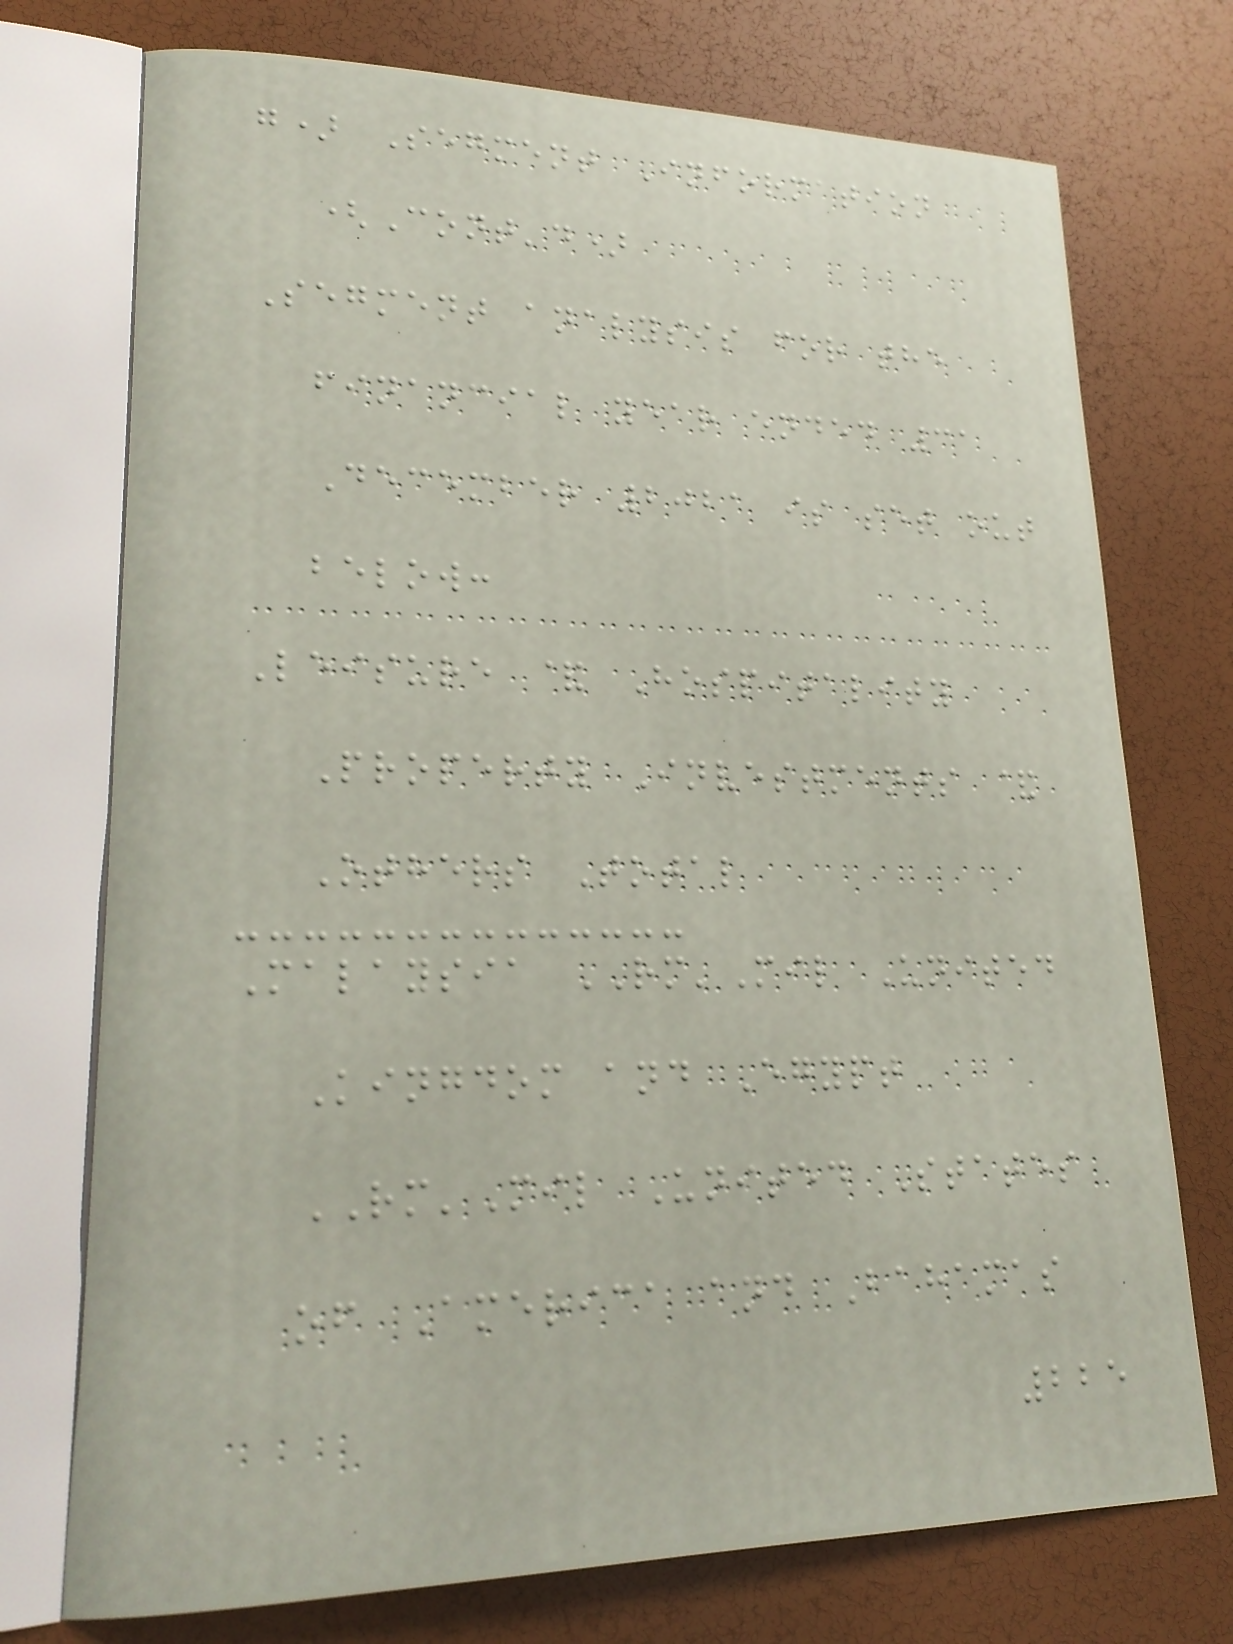g) Segment Information
(Cont'd)
Segment analysis for the
financial year ended 31
December 2021 is set out
below:
Leisure & Hospitality
Property Investments &
Others Total
Malaysia RM'Mil United
Kingdom and Egypt
RM'Mil United States
of America and Bahamas
225
